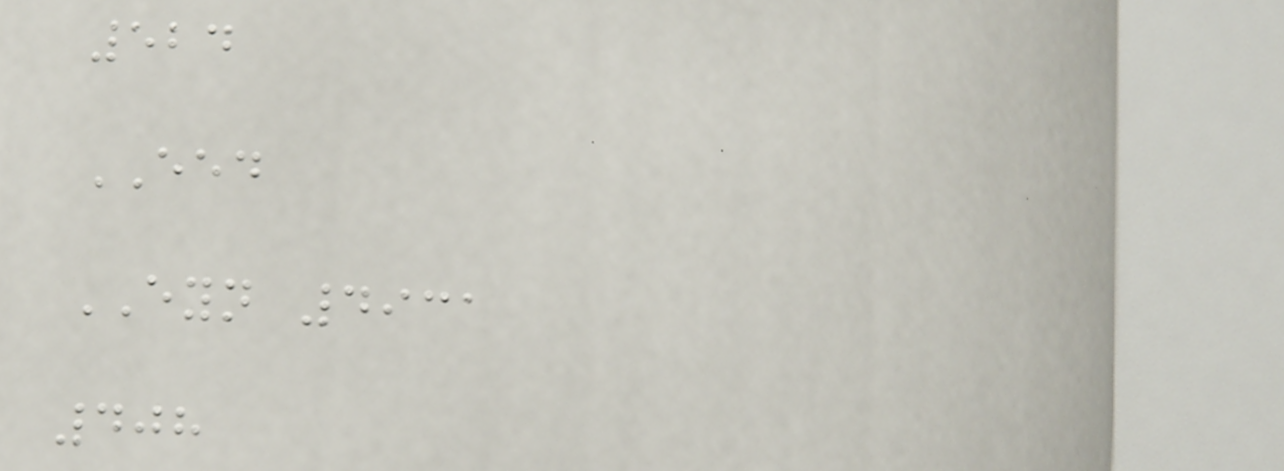524
EED
EYN 4931
408
